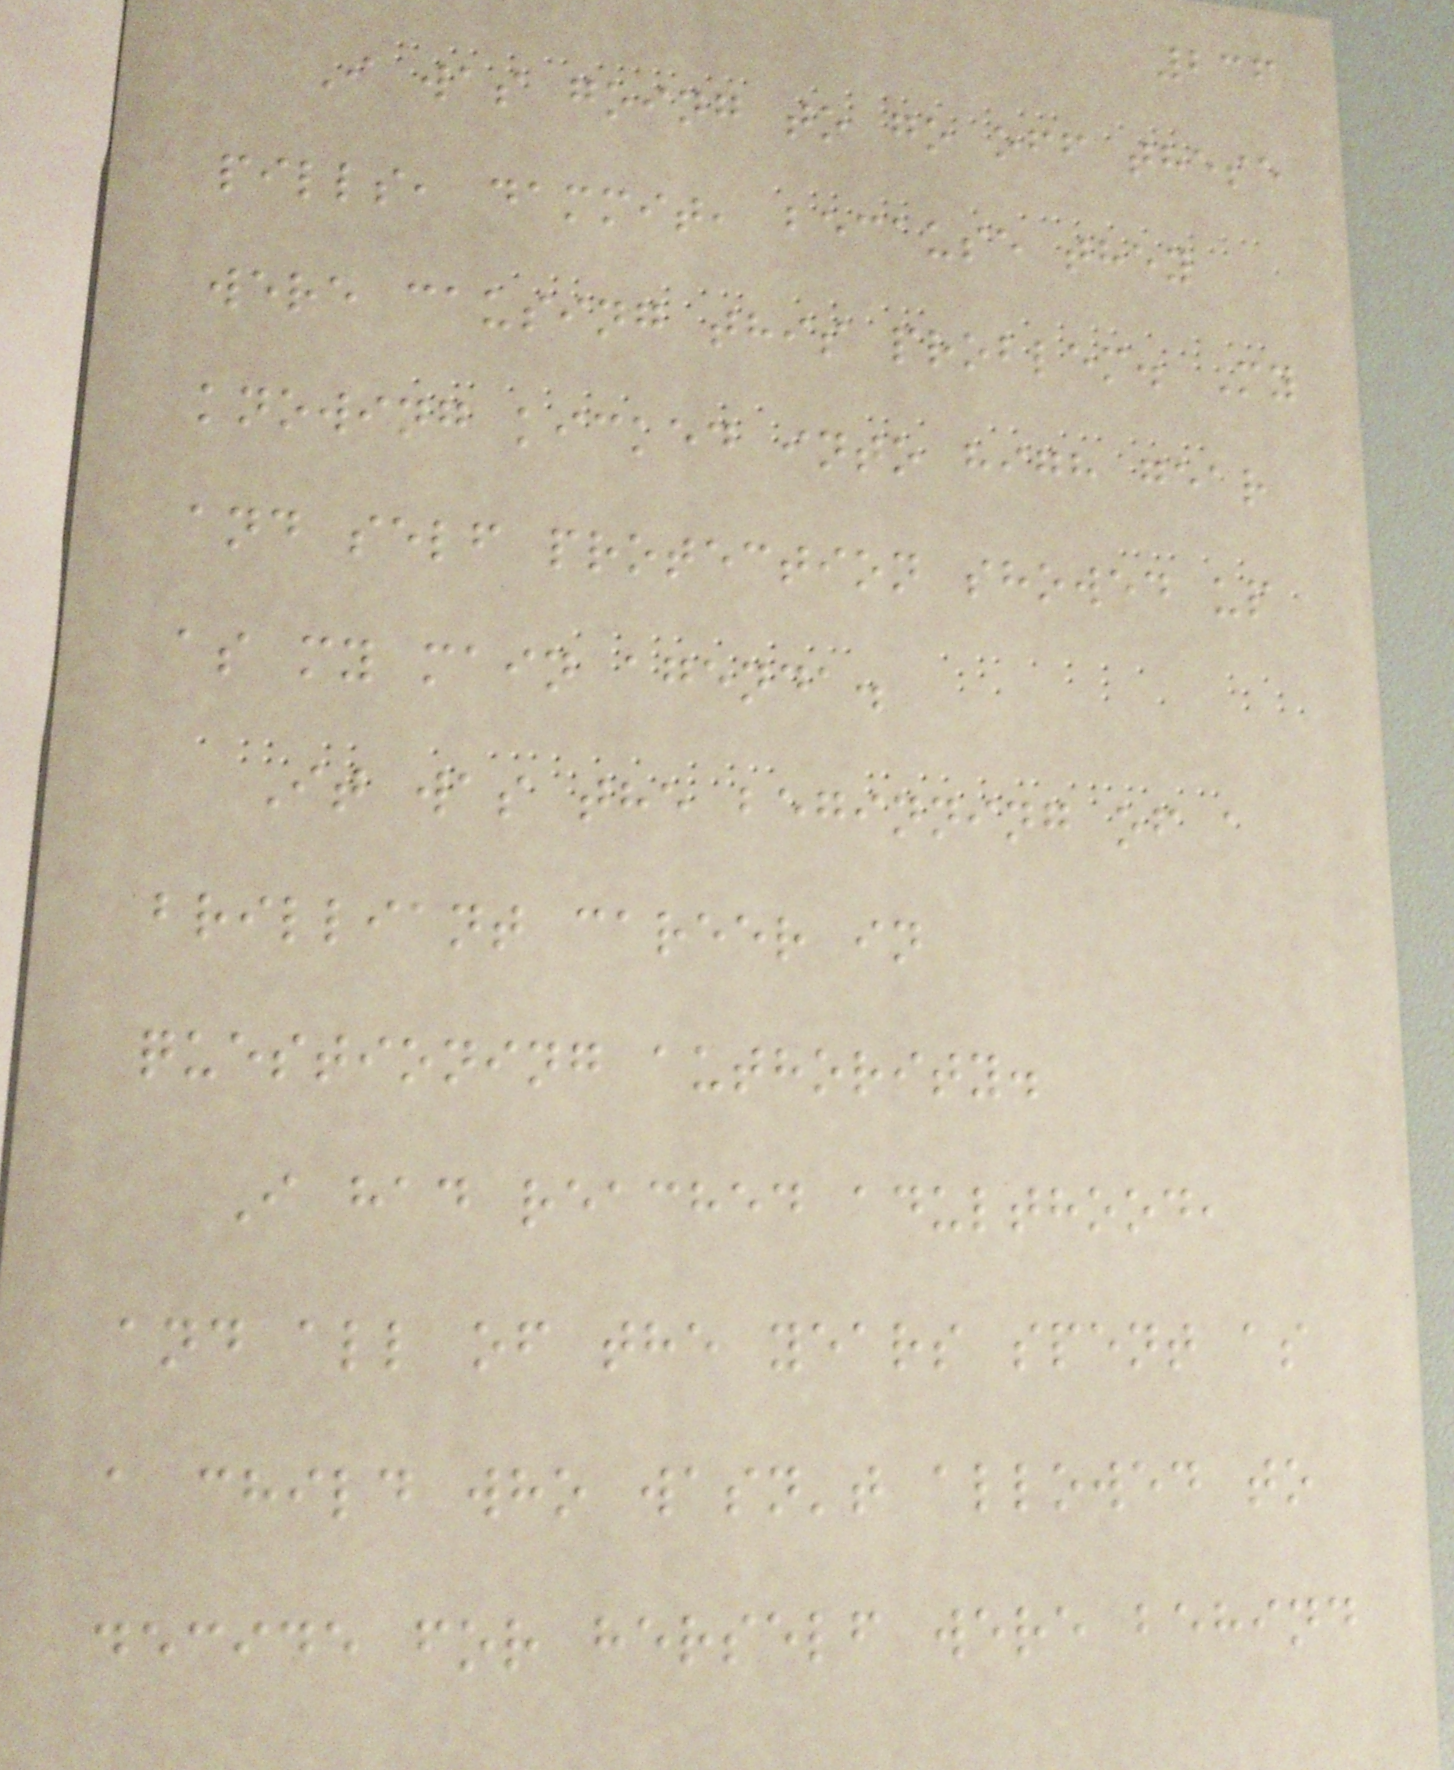236
I was going to go off these
pills, dammit, because they
were causing this problem. My
knowing kicked into high gear
and self protection showed up
as my main agenda.
It was the beginning of a
brilliant career in
questioning authority.
I had reached adulthood,
and all of the years spent as
a child who wasn't allowed to
decide for herself were behind
